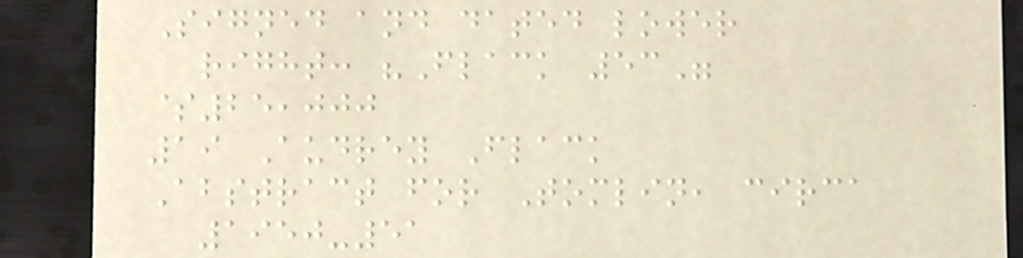Signed and dated lower
right: "Flack 53"
$25,000
19 Audrey Flack
Abstract for Tomlin, circa
1950-51
